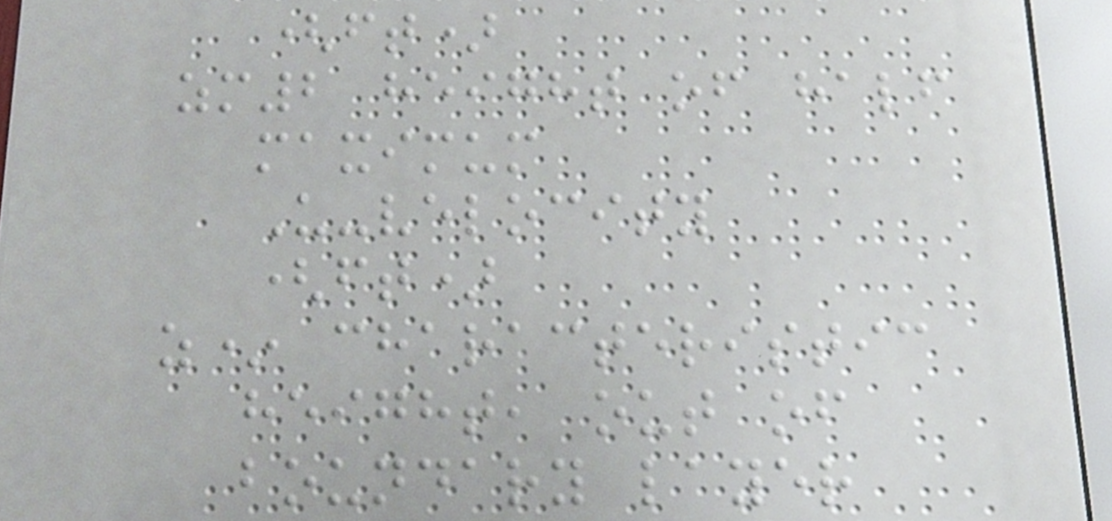(ft)
zm2 height of half
maximum
U-velocity
(ft)
z* characteristic
height, out of
boundary layer
